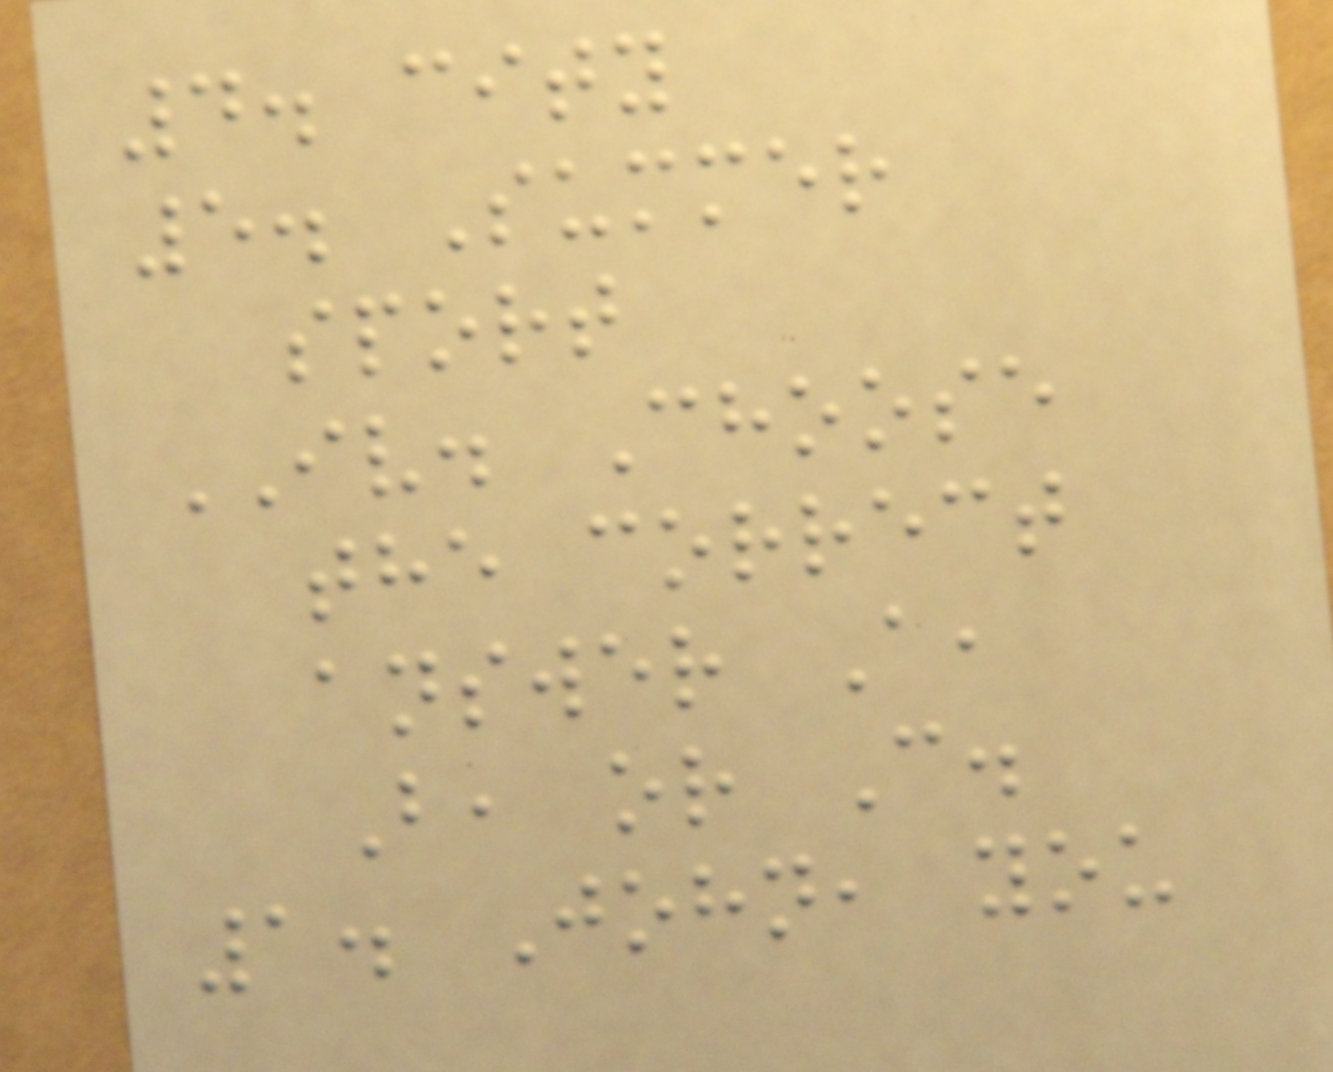4. city
5. Summer
sport
IV. Choose
the correct
answer A,
B, or C.
1. John, you
